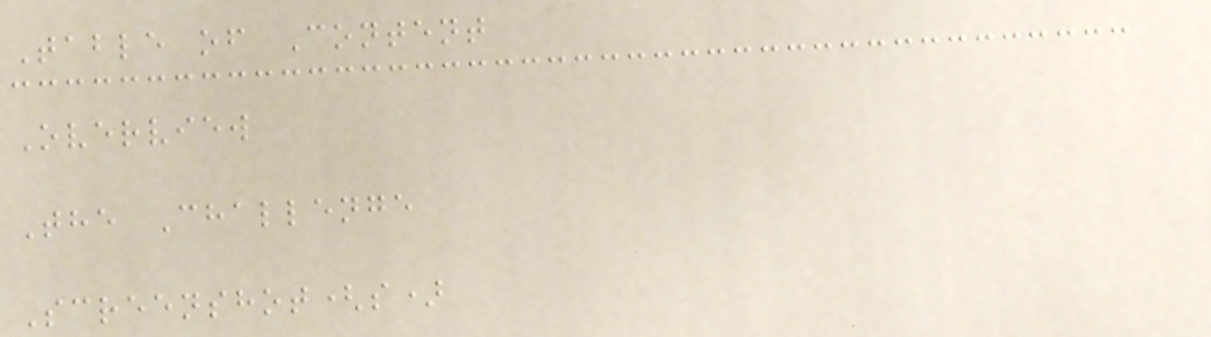Table of Content
Overview
The Challenge
Screenshot(s)
